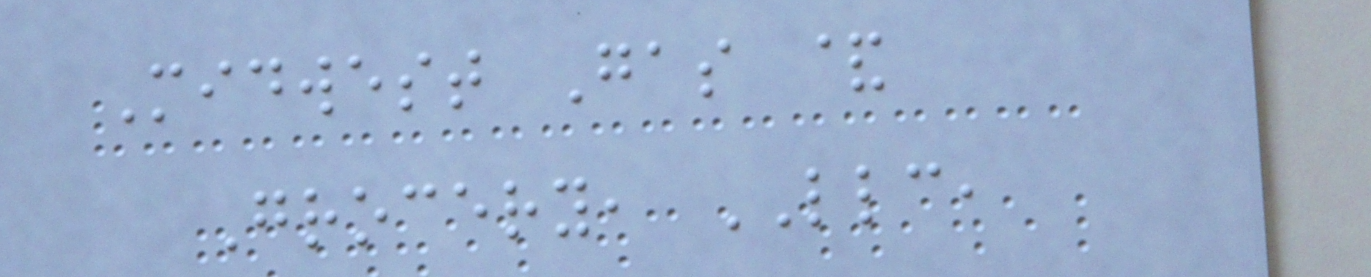Midwest Gas &
Grocery, LLC,
